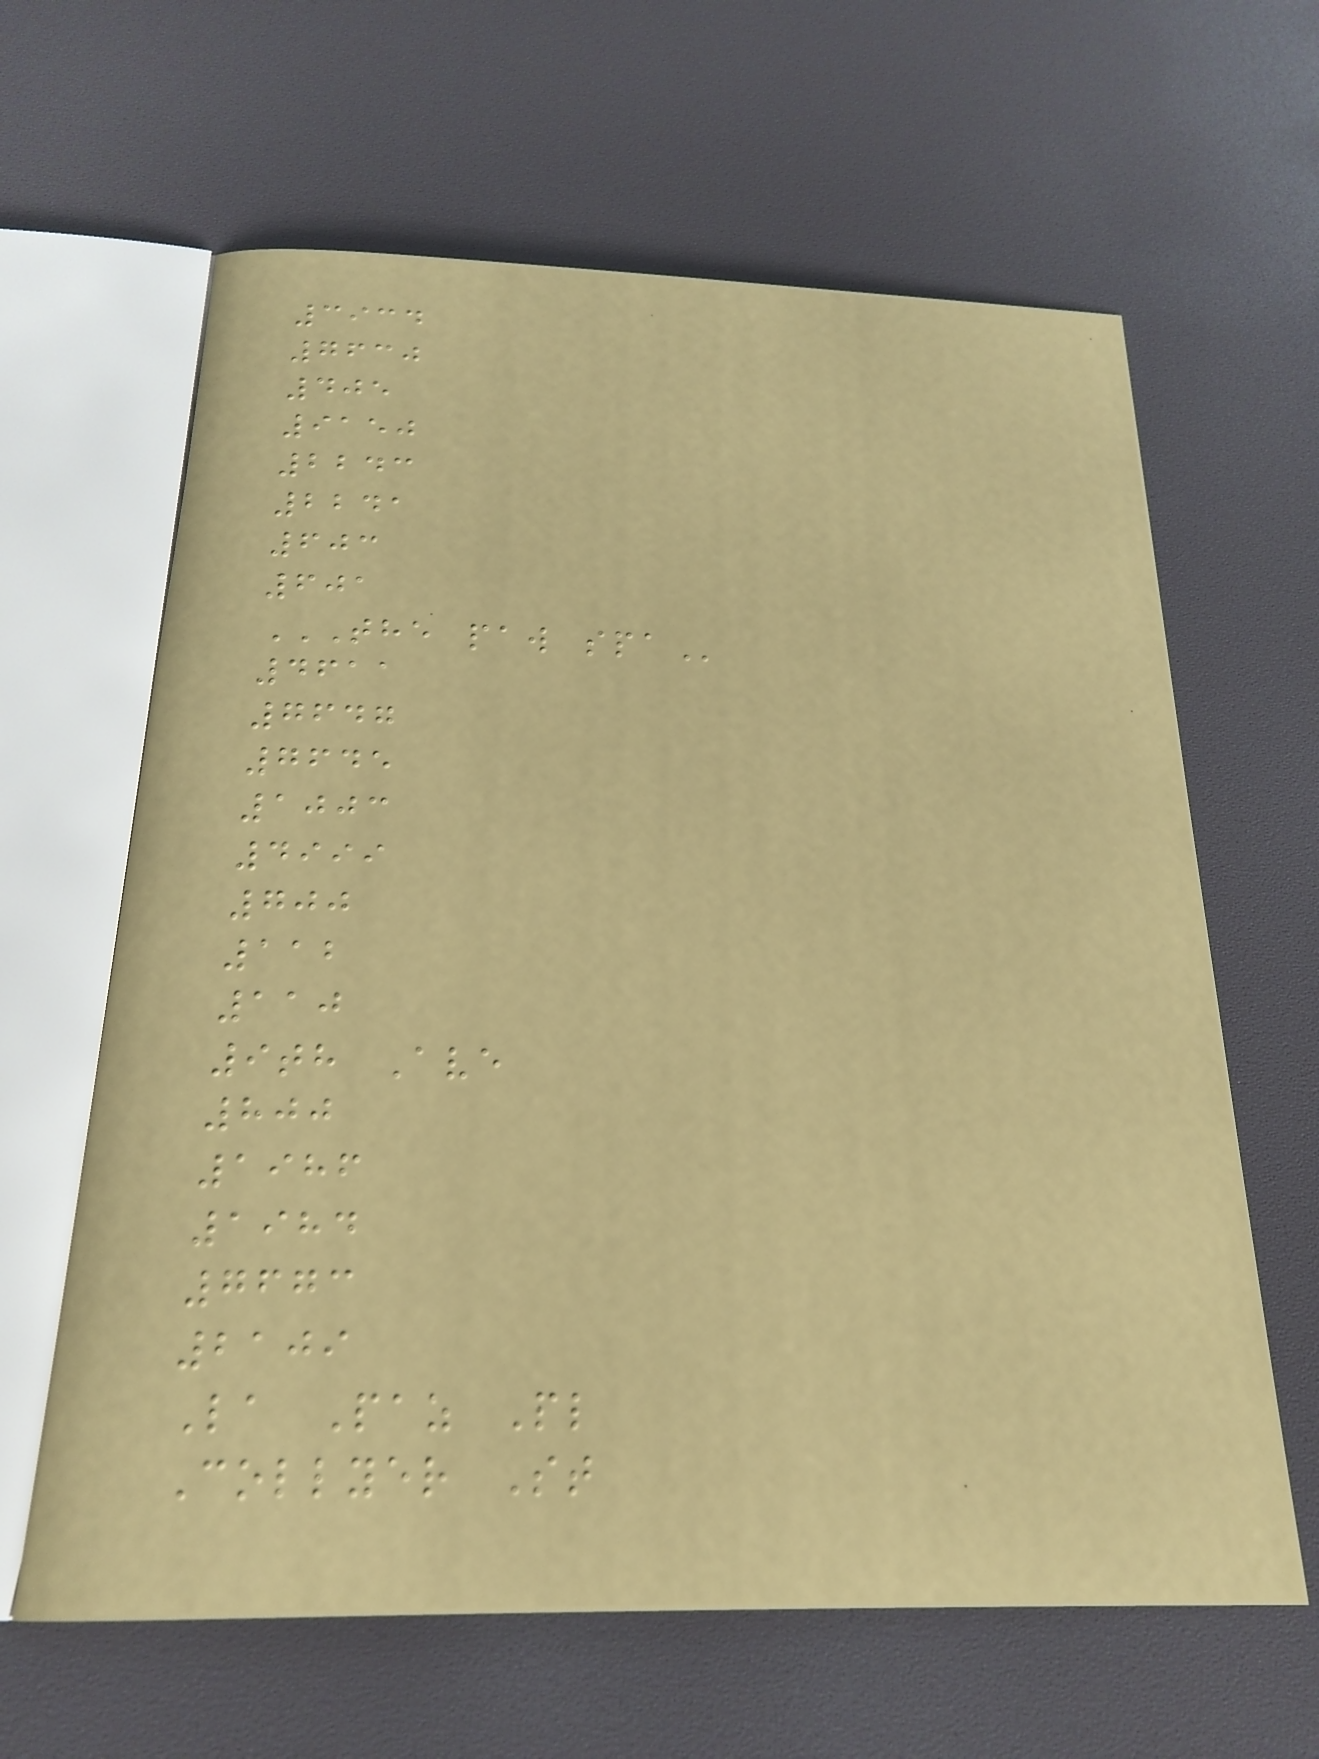3934
7630
405
9150
2243
2241
603
601
THE PAW SPA
4611
7647
7645
1003
4999
700
112
110
9th Ave
800
1986
1984
7673
2109
La Paz Pl
Collyer St
